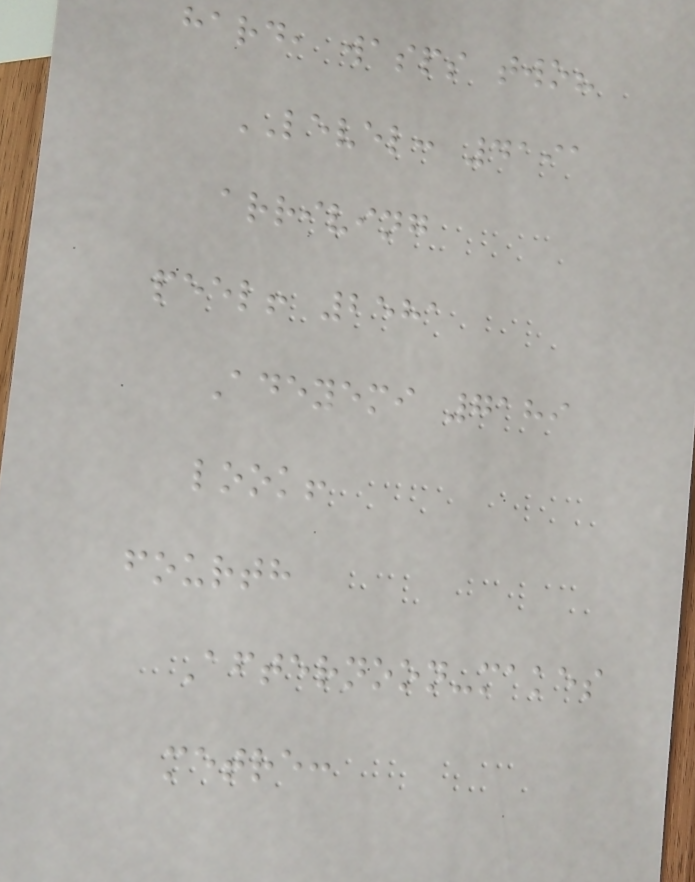hard, wasps two?
LEVEL: 4191
arriving
peel! 2581
Adeyemi 7189
look!
fourth
Afternoon-makes
metre:
